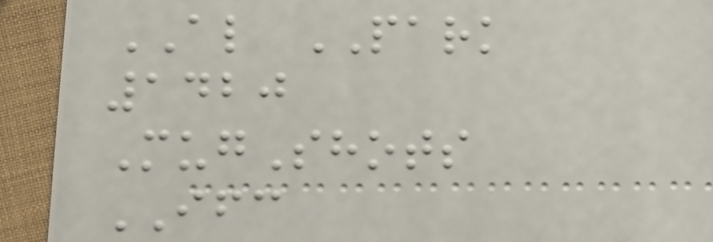AL PARK
1420
MugShots
IFC
